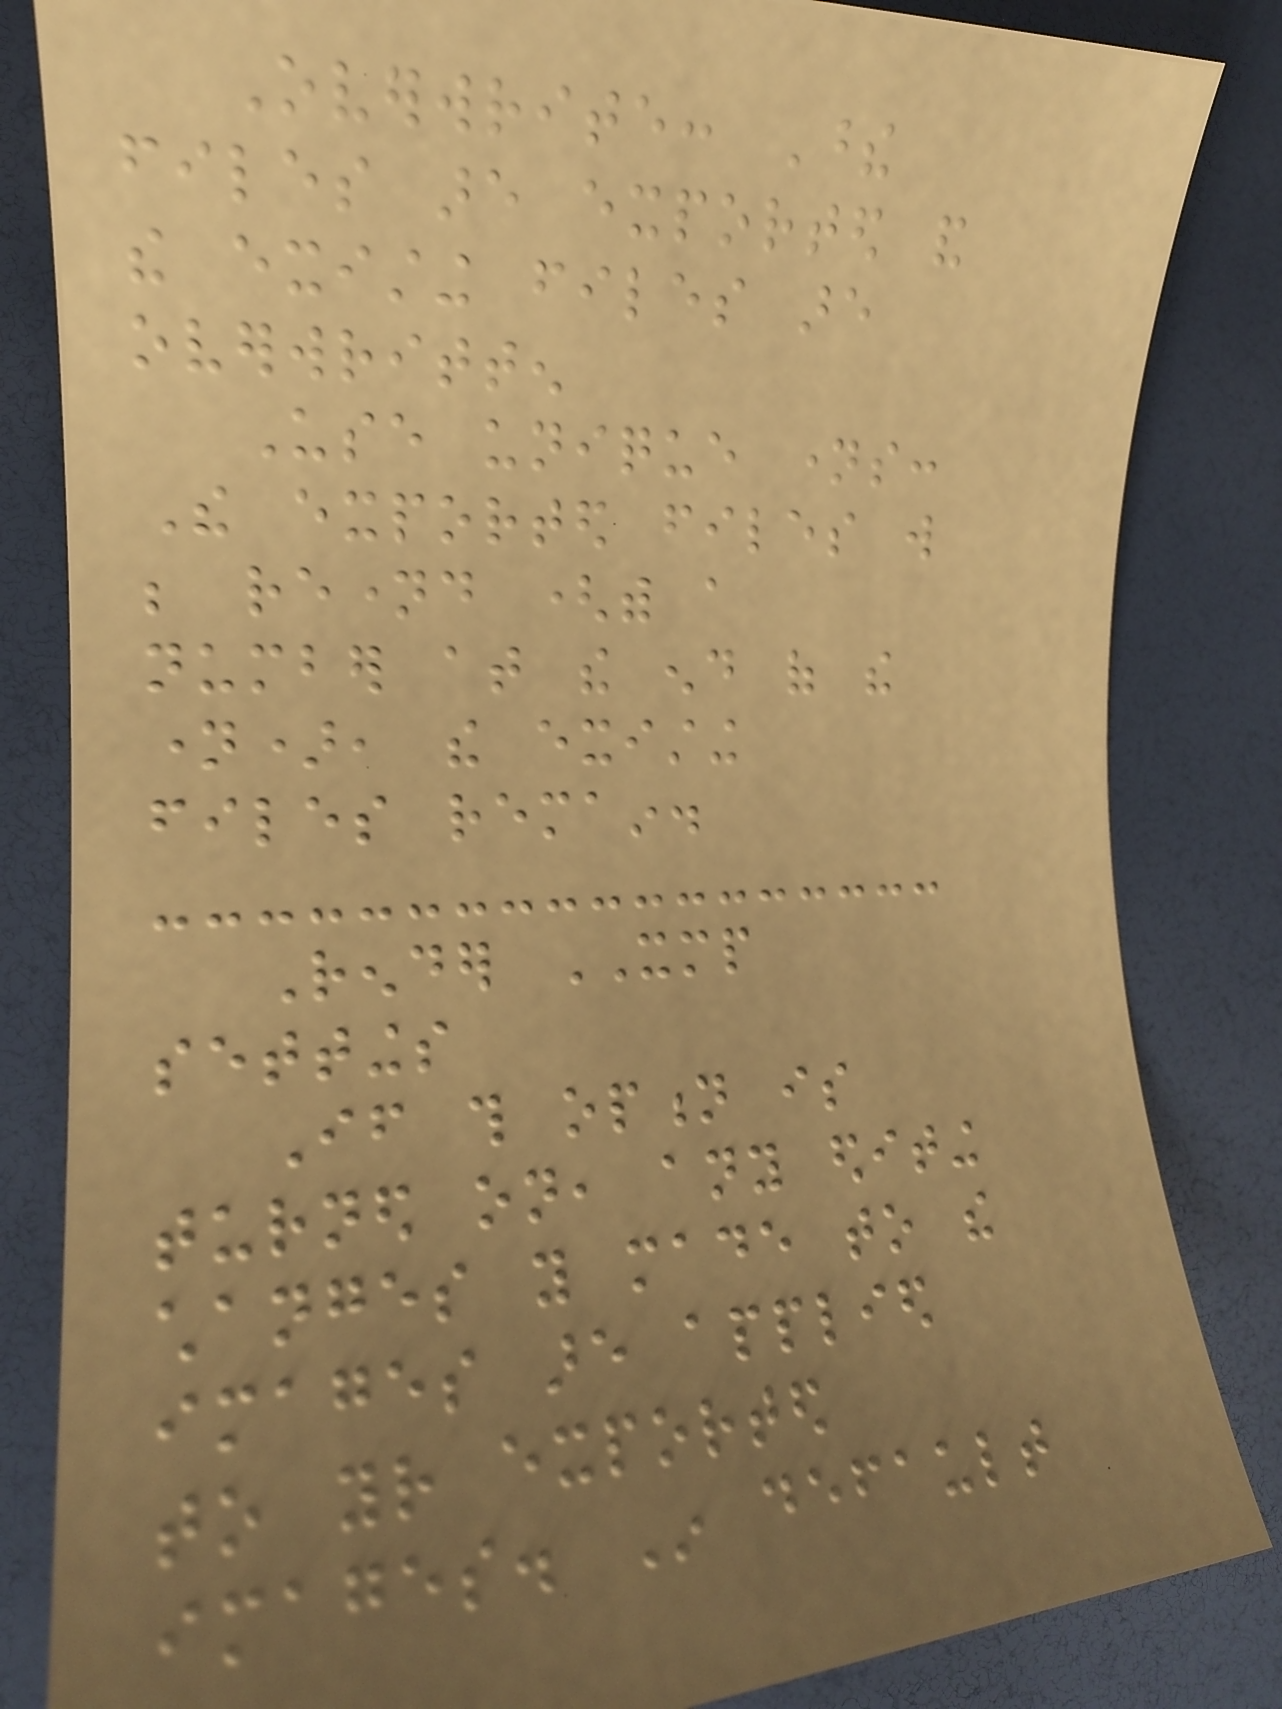Overwrite: These
files are exported and
the existing files are
overwritten
Use unique names:
The exported files will
be renamed (with a
number at the end of the
name), the existing
files remain.
Render XMP
settings
If this option is
turned on, any editing
changes you made to the
images are applied
to your exported
images. In default
